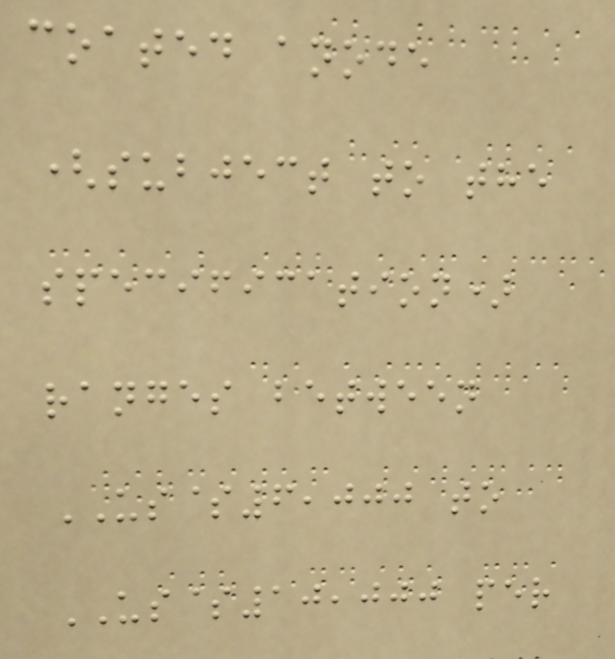coated anode
(subject to the
specification)
ranges between
US$6,000 to
US$10,000 per
